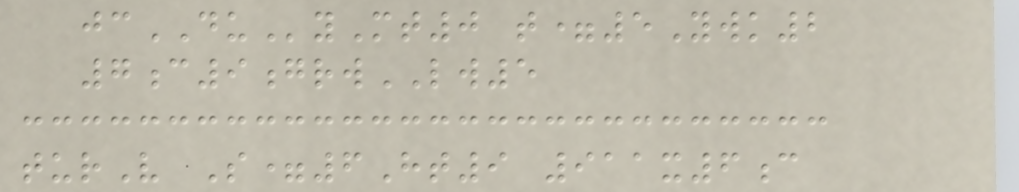jcDUyMt0 t=5Ywk2
7c9grwLW5
turV S=6Ht9 911x6c
